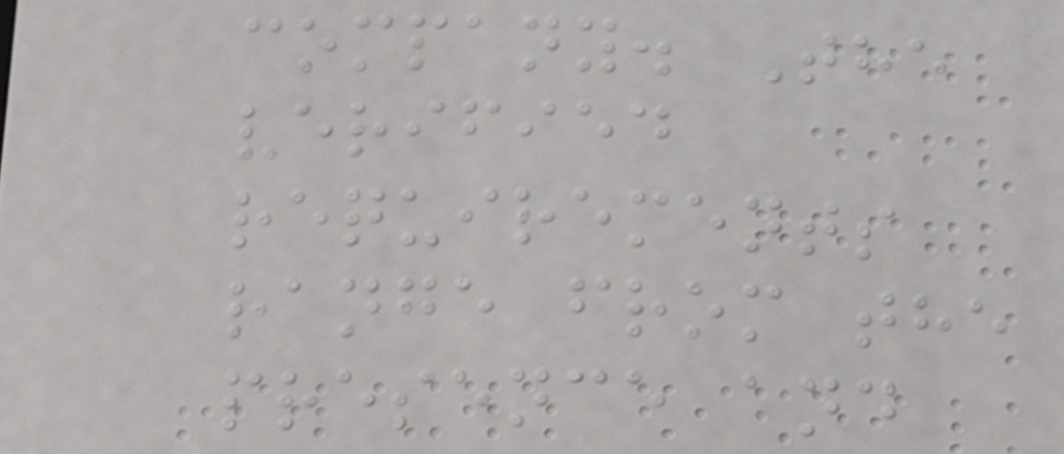company. The
verified
requirements
range from the
presence and
